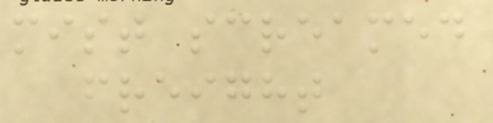mist screamed
freight
